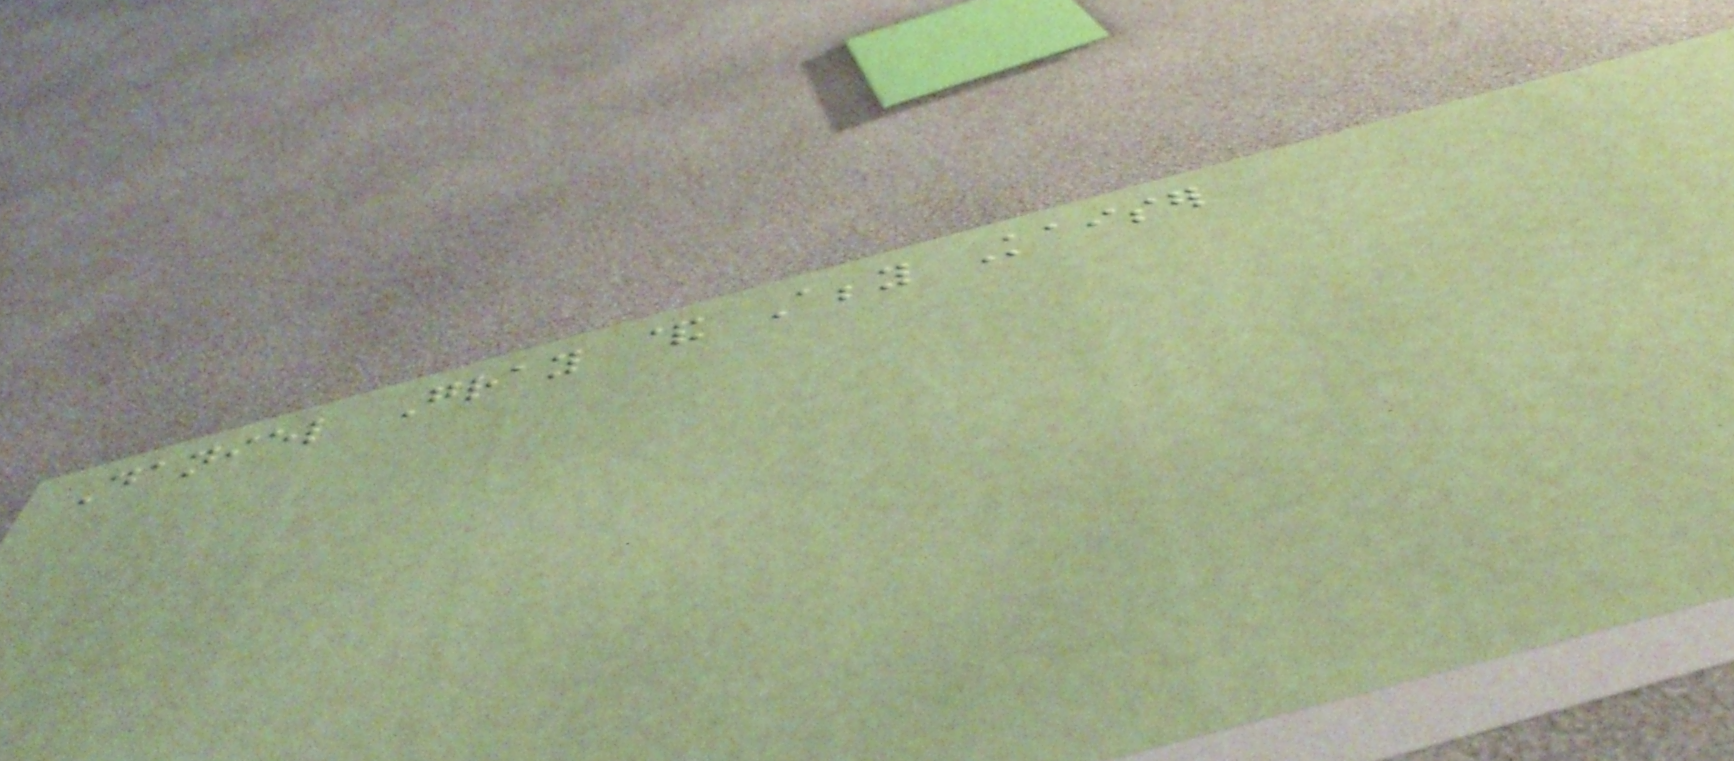Daniel Gray & Abby Kaiser
